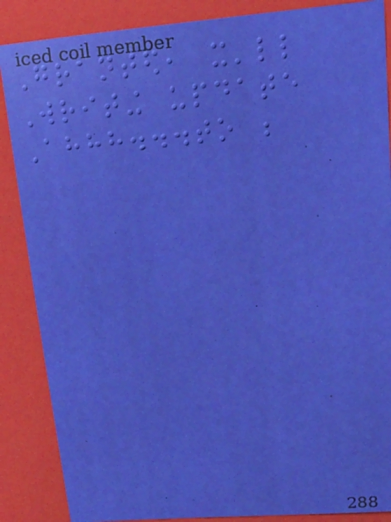Granted, it'll
Writing update
Ahhh...to be
